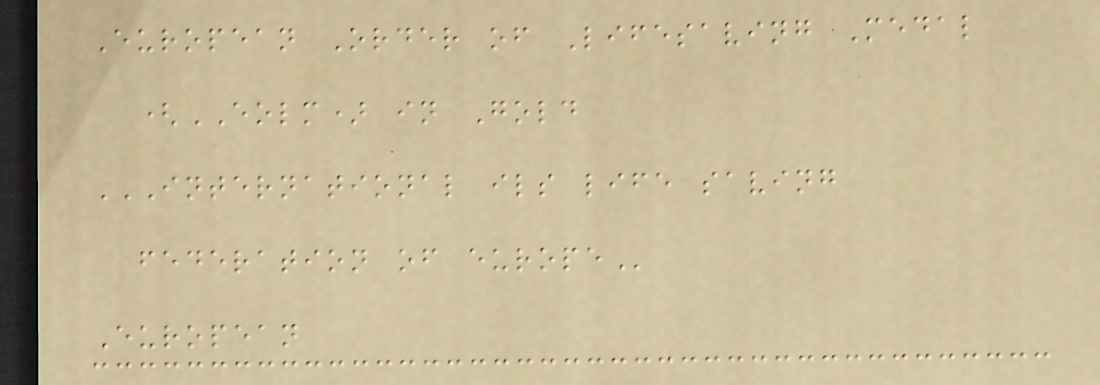European Order of Lifesaving Medal
(EOLM) in Gold
INTERNATIONAL ILS LIFE SAVING
FEDERATION OF EUROPE
European
